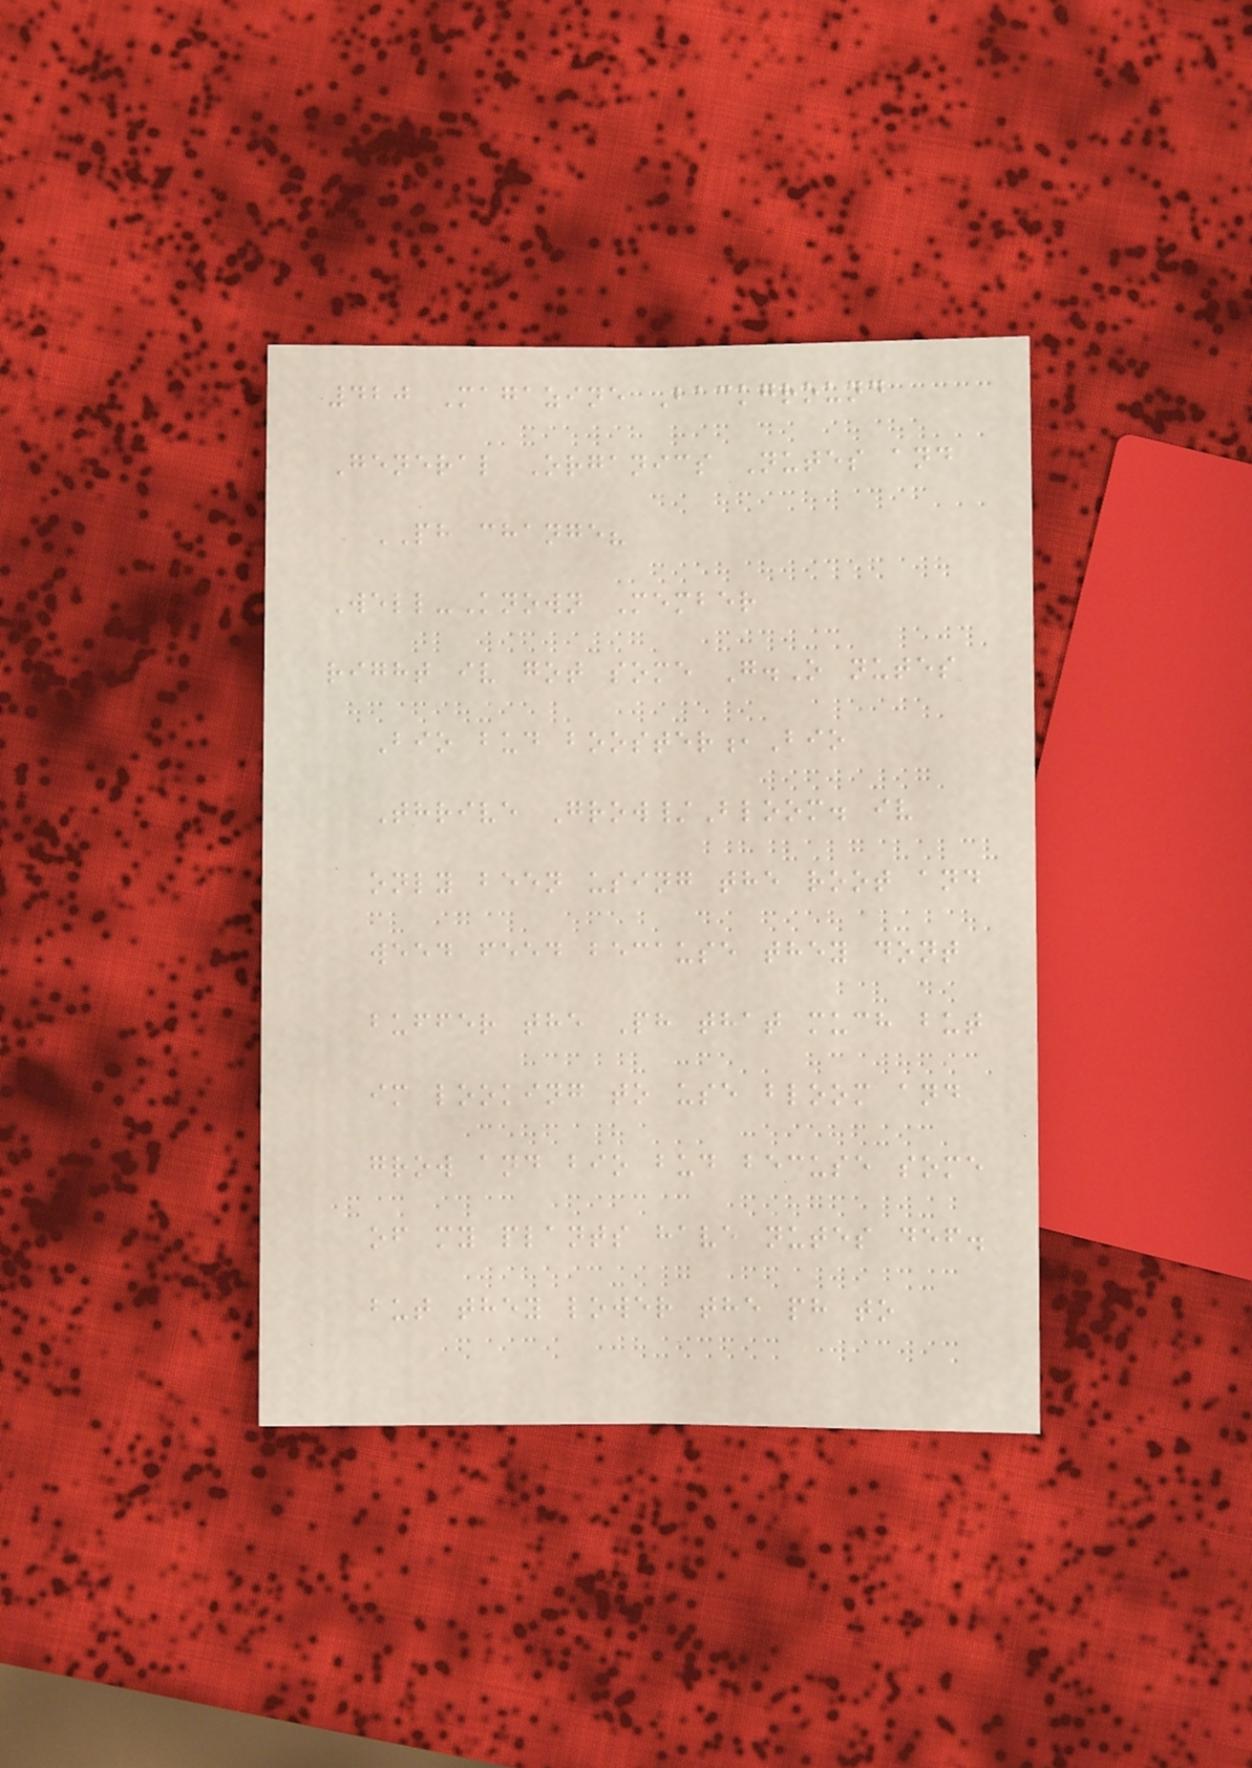420 Magazine Background
General Organics Nutes and
PH change?
Well-Known Member
right iv got some G.O nutes
Bio bud booster,Bio
Thrive Grow/Bloom. iv
only been using the root and
weed feed because they dont
buffer the Ph that much but
im looking to use bloom and
grow and bio bud becuse some
of my plants have nutes def.
but they lower the ph to
